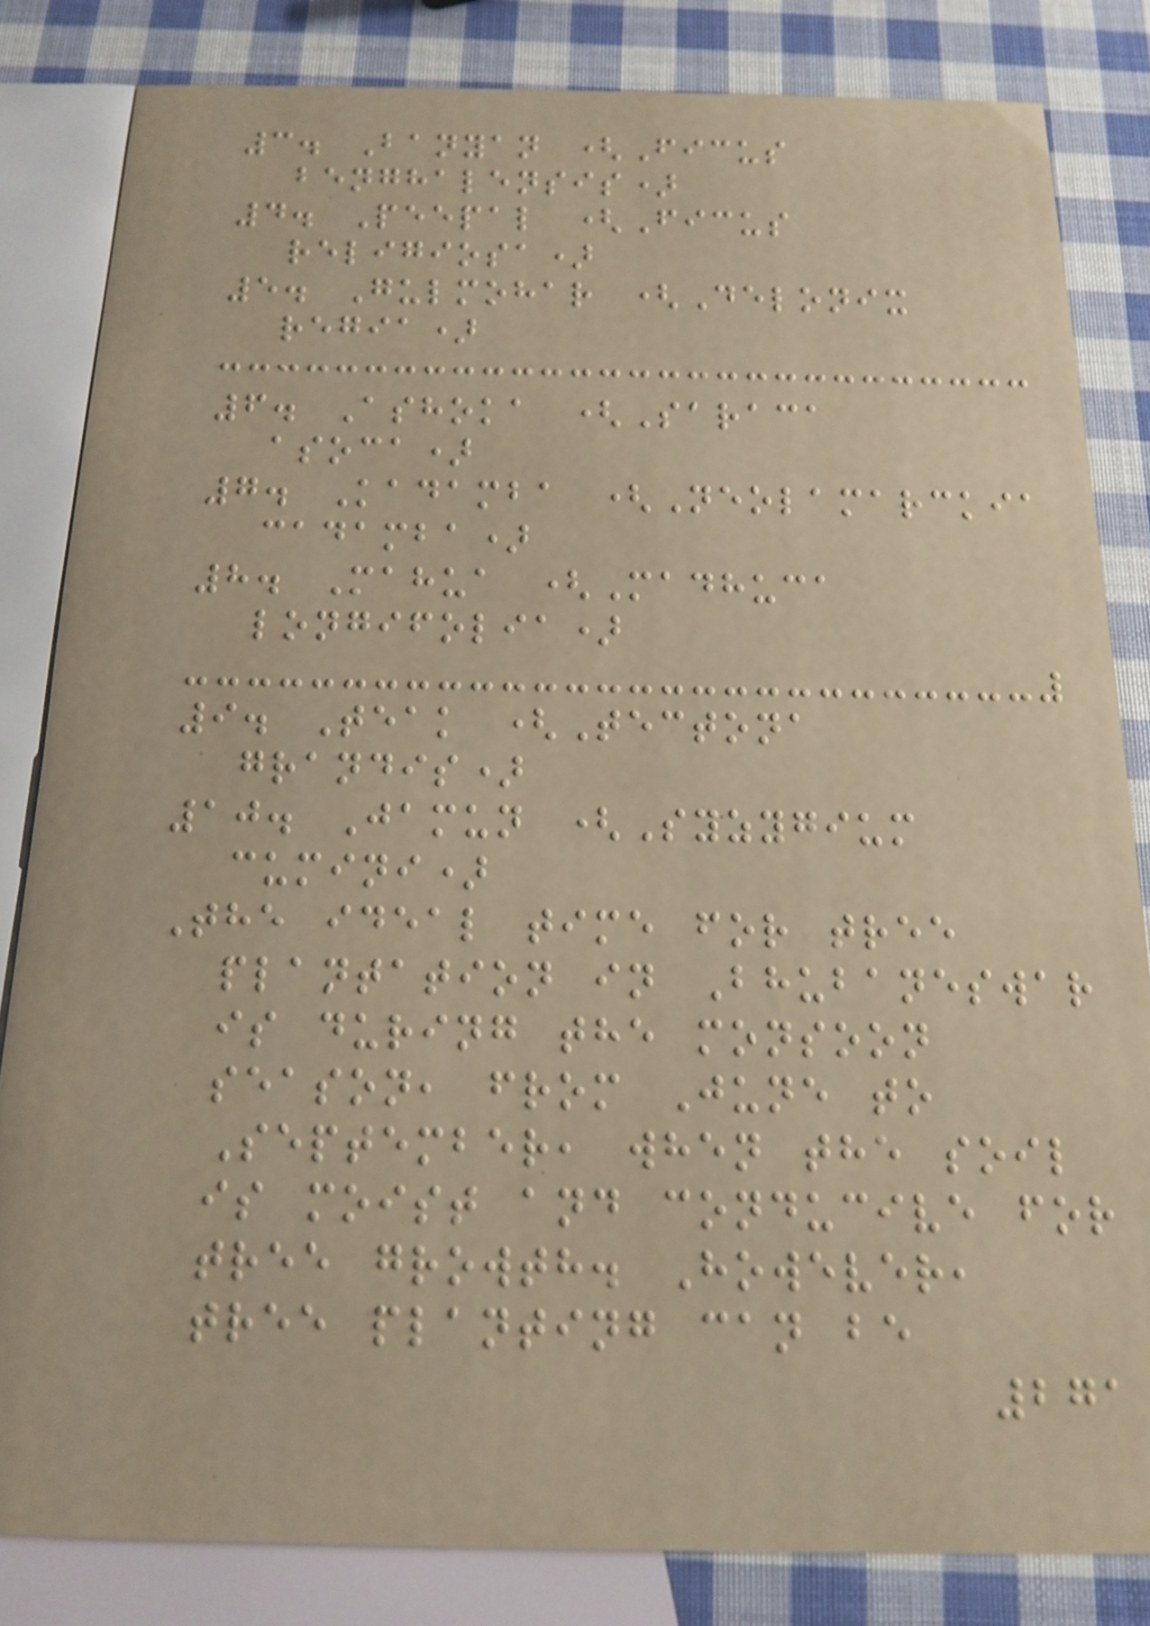3. Banyan (Ficus
benghalensis)
4. Peepal (Ficus
religiosa)
5. Gulmohar (Delonix
regia)
6. Ashoka (Saraca
asoca)
7. Kadamba (Neolamarckia
cadamba)
8. Mahua (Madhuca
longifolia)
9. Teak (Tectona
grandis)
10. Jamun (Syzygium
cumini)
The ideal time for tree
plantation in Bhubaneswar
is during the monsoon
season, from June to
September, when the soil
is moist and conducive for
tree growth. However,
tree planting can be
271
